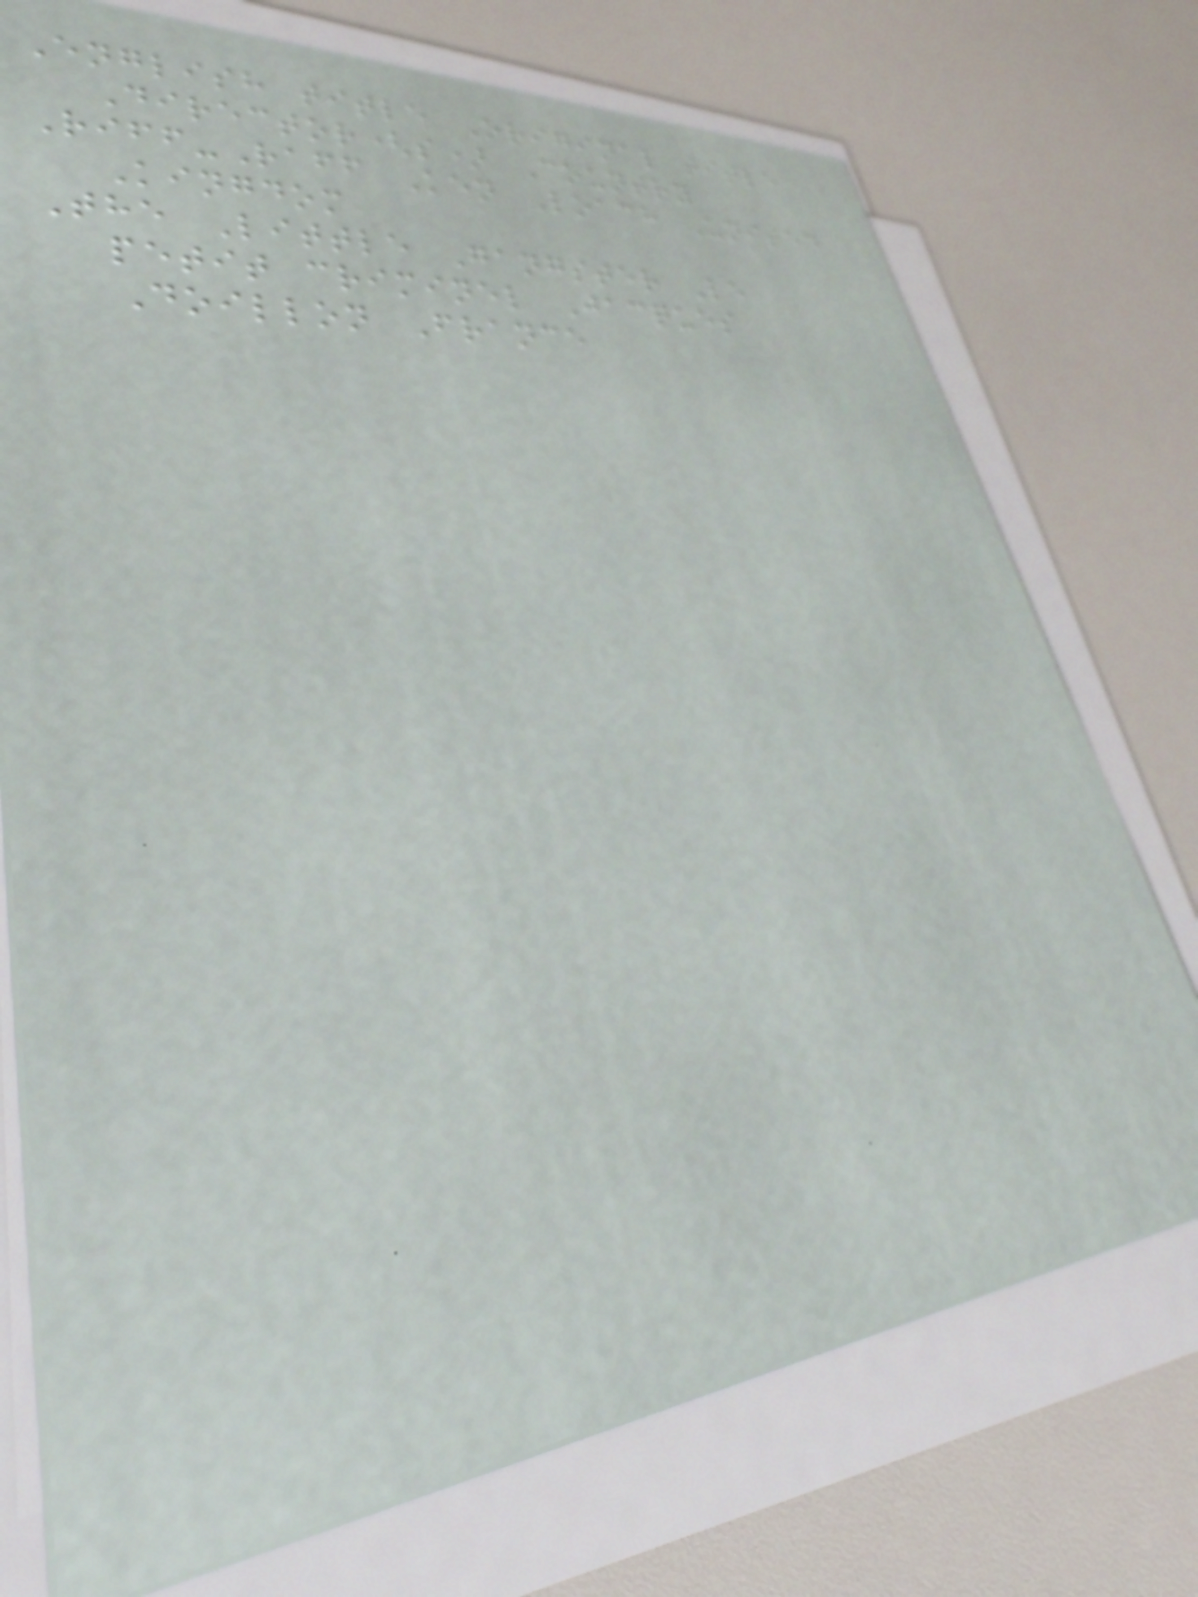English title Original title
Director(s) Country
Riff-Raff Ken Loach United
Kingdom
The Little Gangster Le
petit criminel Jacques
Doillon France
